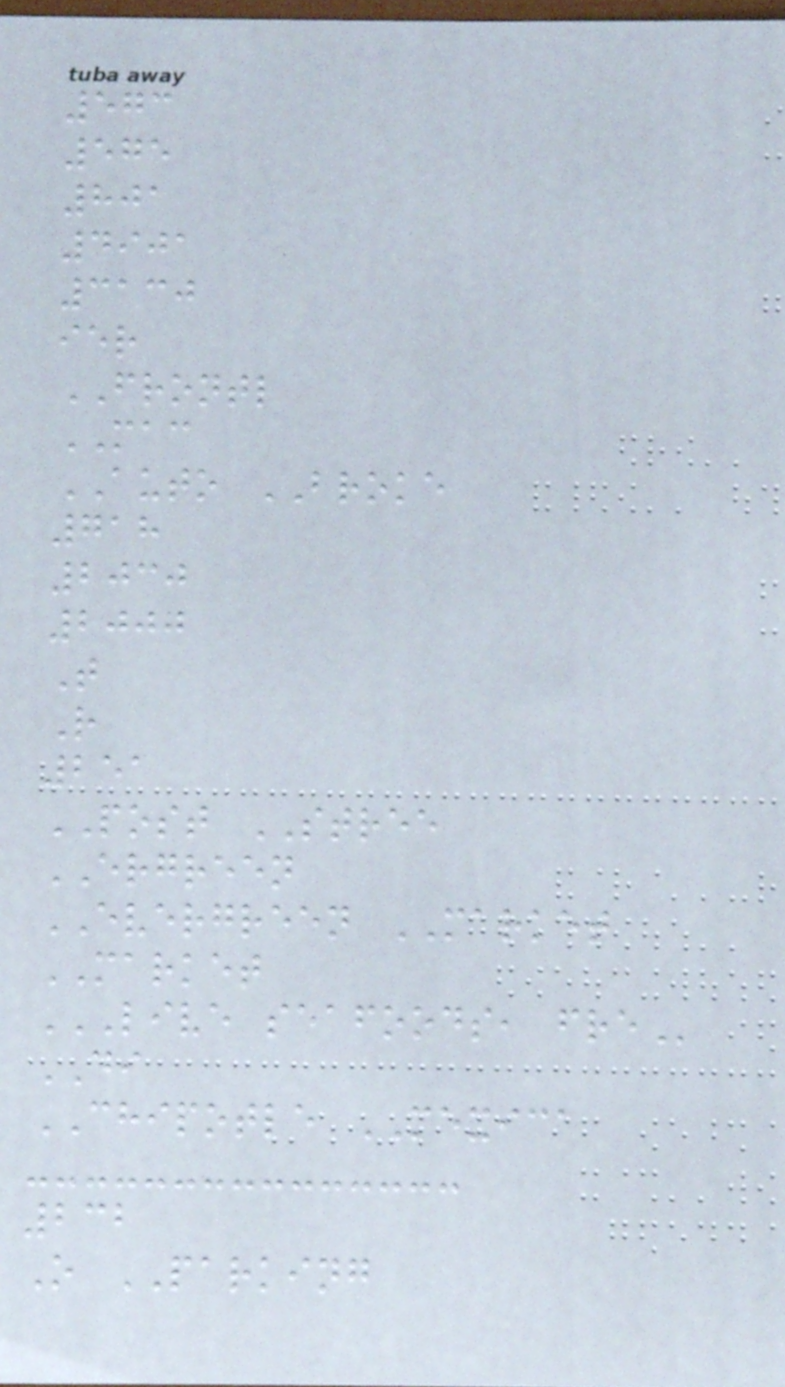573
575
801
4901
3130
ier
FRONTL
MAC
AUTO BROKE
718
2030
2000
T
R
251
POST STREE
ERGREEN
EVERGREEN MARKET
MARKET
LIVE SEAFOODS, FRE
DI
CHIPOTLE MEXICA
232
O PARKING
